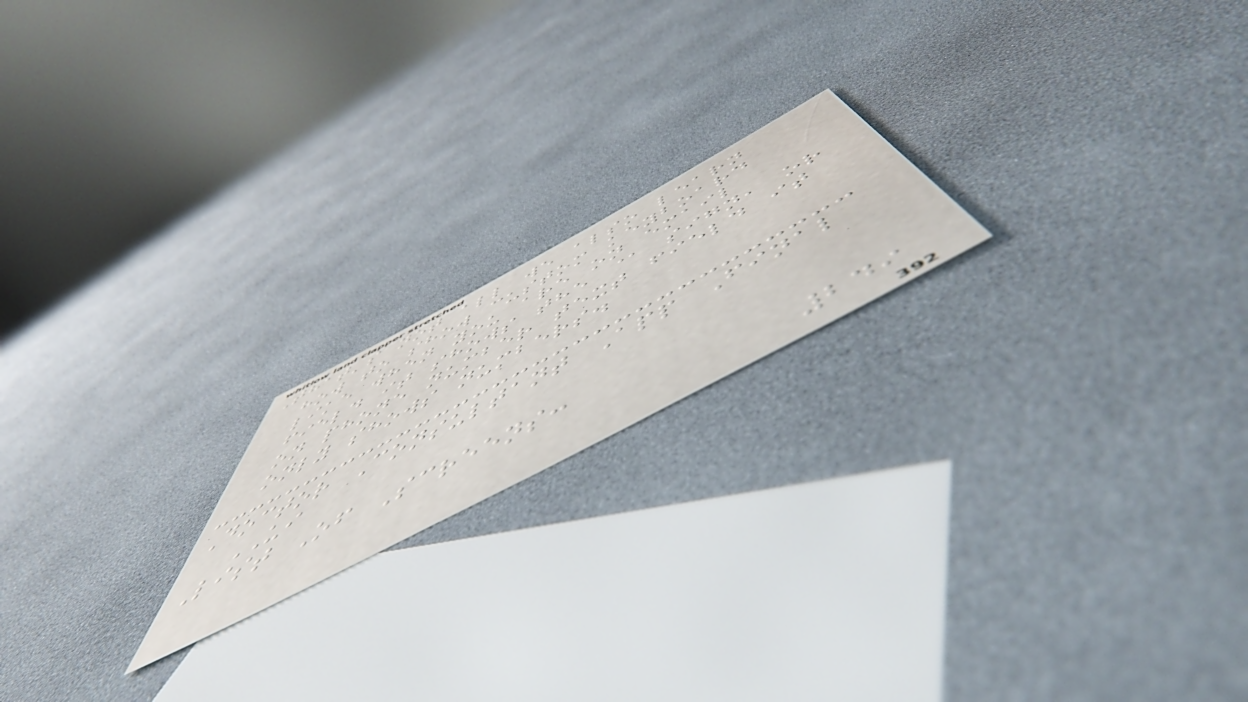That's not all we also learn
how to show custom keyboard
like when you are on email
field it shows the @ sign, or
on phone number text field it
only shows numbers.
Doctor Consultant App Final
UI
List Of Screens:
249
